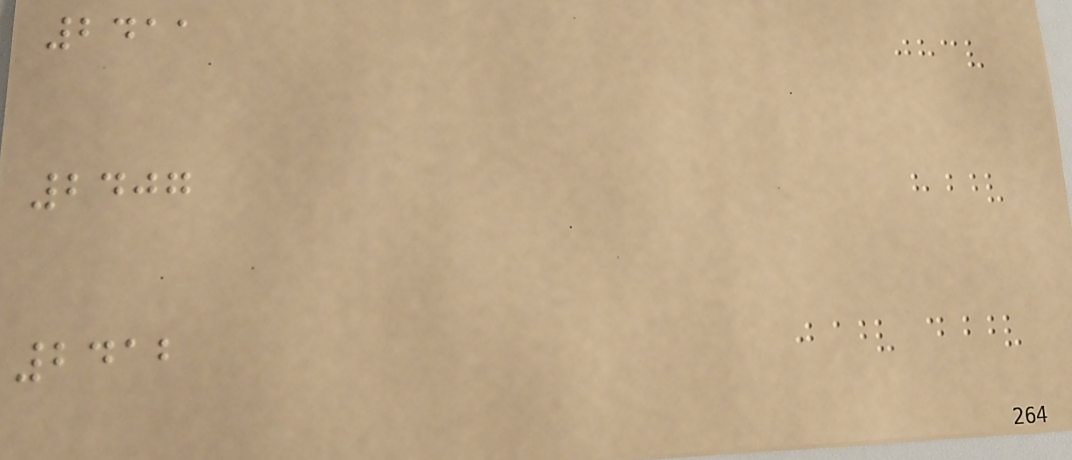2411
2407
2412
